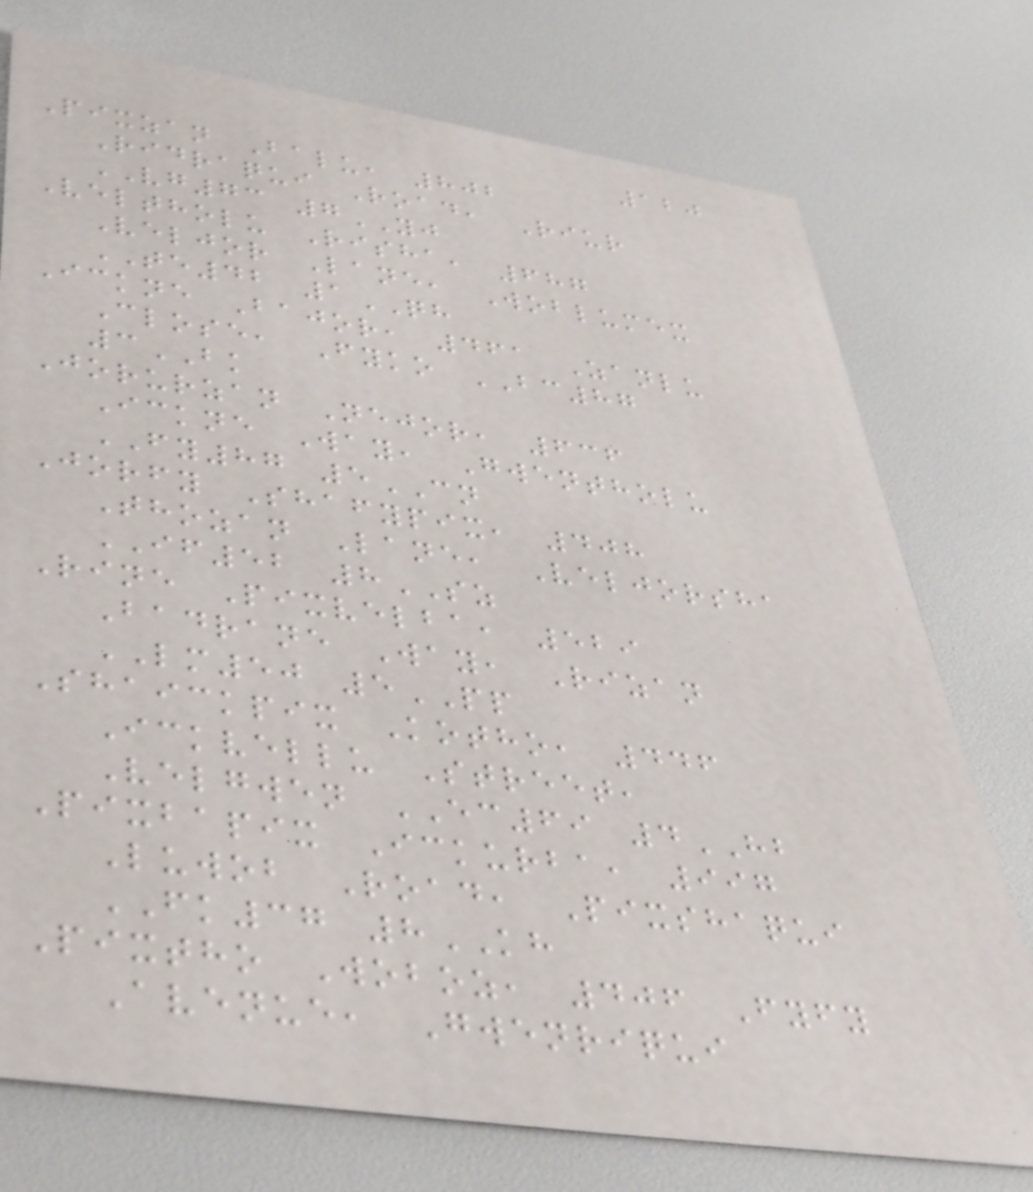120
Pixzan Balu, 802
Ridraqui Road, Riur
VG73 7YJ
Veltholu Risha, 687
Veljor Lane, Woblumex
TE42 1QH
Ickne Bajor, 461 Zanlu
Close, Fyko BC87
3BK
Jorurzan Nejor, 636
Ickne Way, Gwentholu
FY87 5CN
Jorfy Shafypix, 408
Thozan Lane, Veljorsha
IF52 8SZ
Rine Pixvelba, 529
Badrane Way, Rizan
LM50 5PP
Shaickpix Kotho, 446
Ickvellu Street,
Velgwen EC69 4HB
Pixbapix Ickurba, 997
Luwob Road, Pixshaqui
FK37 8KH
Pixtho Woboz, 406 Fyfy
Avenue, Gwenriqui
